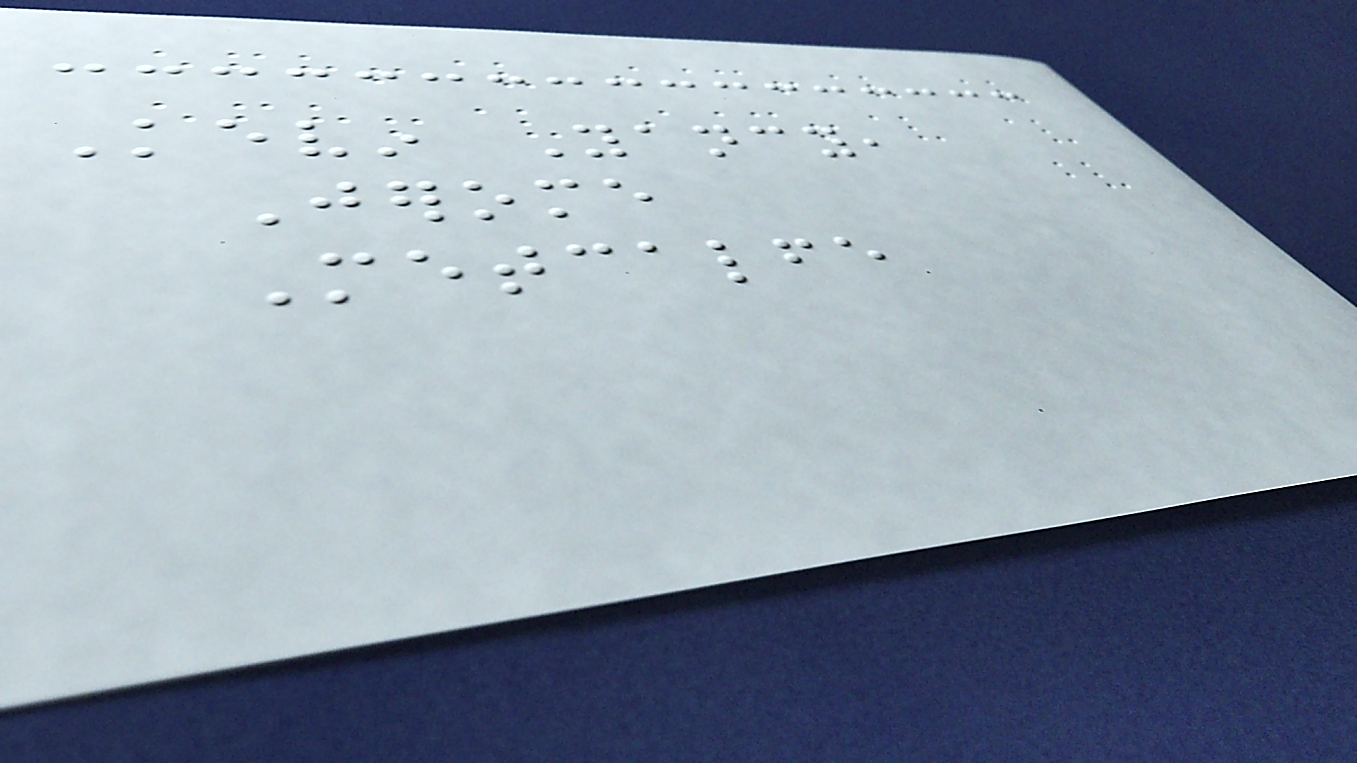Kevin Yancy,
Jerome
Metcalfe
